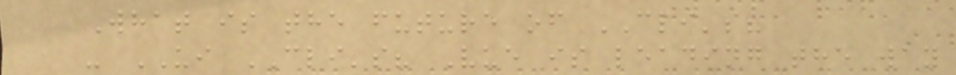What is the future of CLI's?
- UI CLI's? Vue is leading the way
